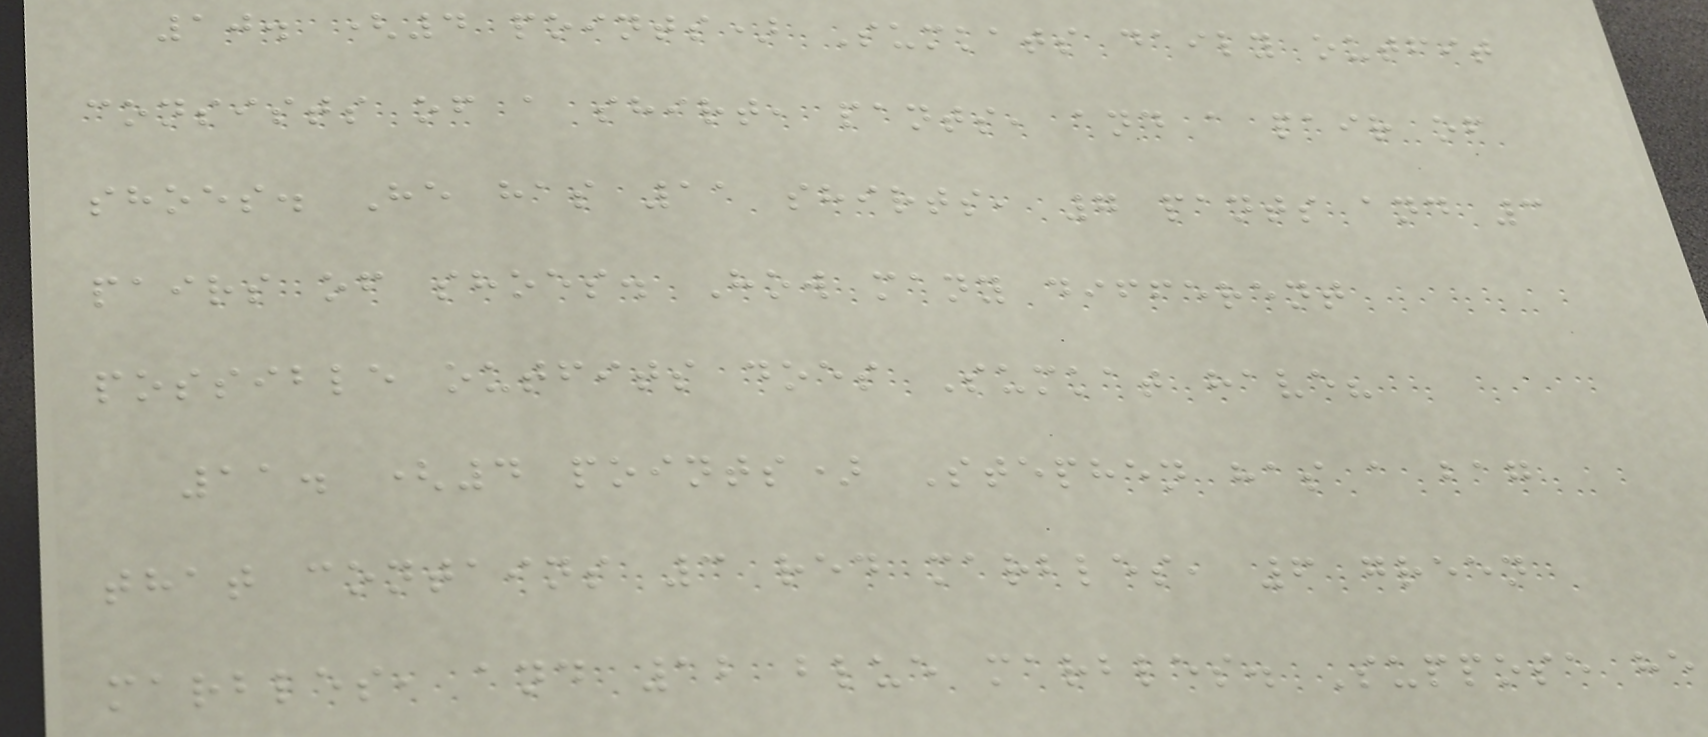10. (4 points) Sumkats daily outfit
consists of a shirt, pants, and a pair of
shoes. He has 11 shirts, 7 pants and 3
pairs of shoes. How many different
possible outfits does Sumkat have?
11. (4 points) Stephen has a bag
that contains 3 red marbles, 6 green
marbles, and 12 blue marbles. Suppose he
